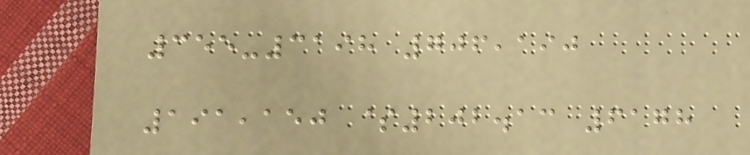355-3198 706,190
191,150 $202.13 6178
